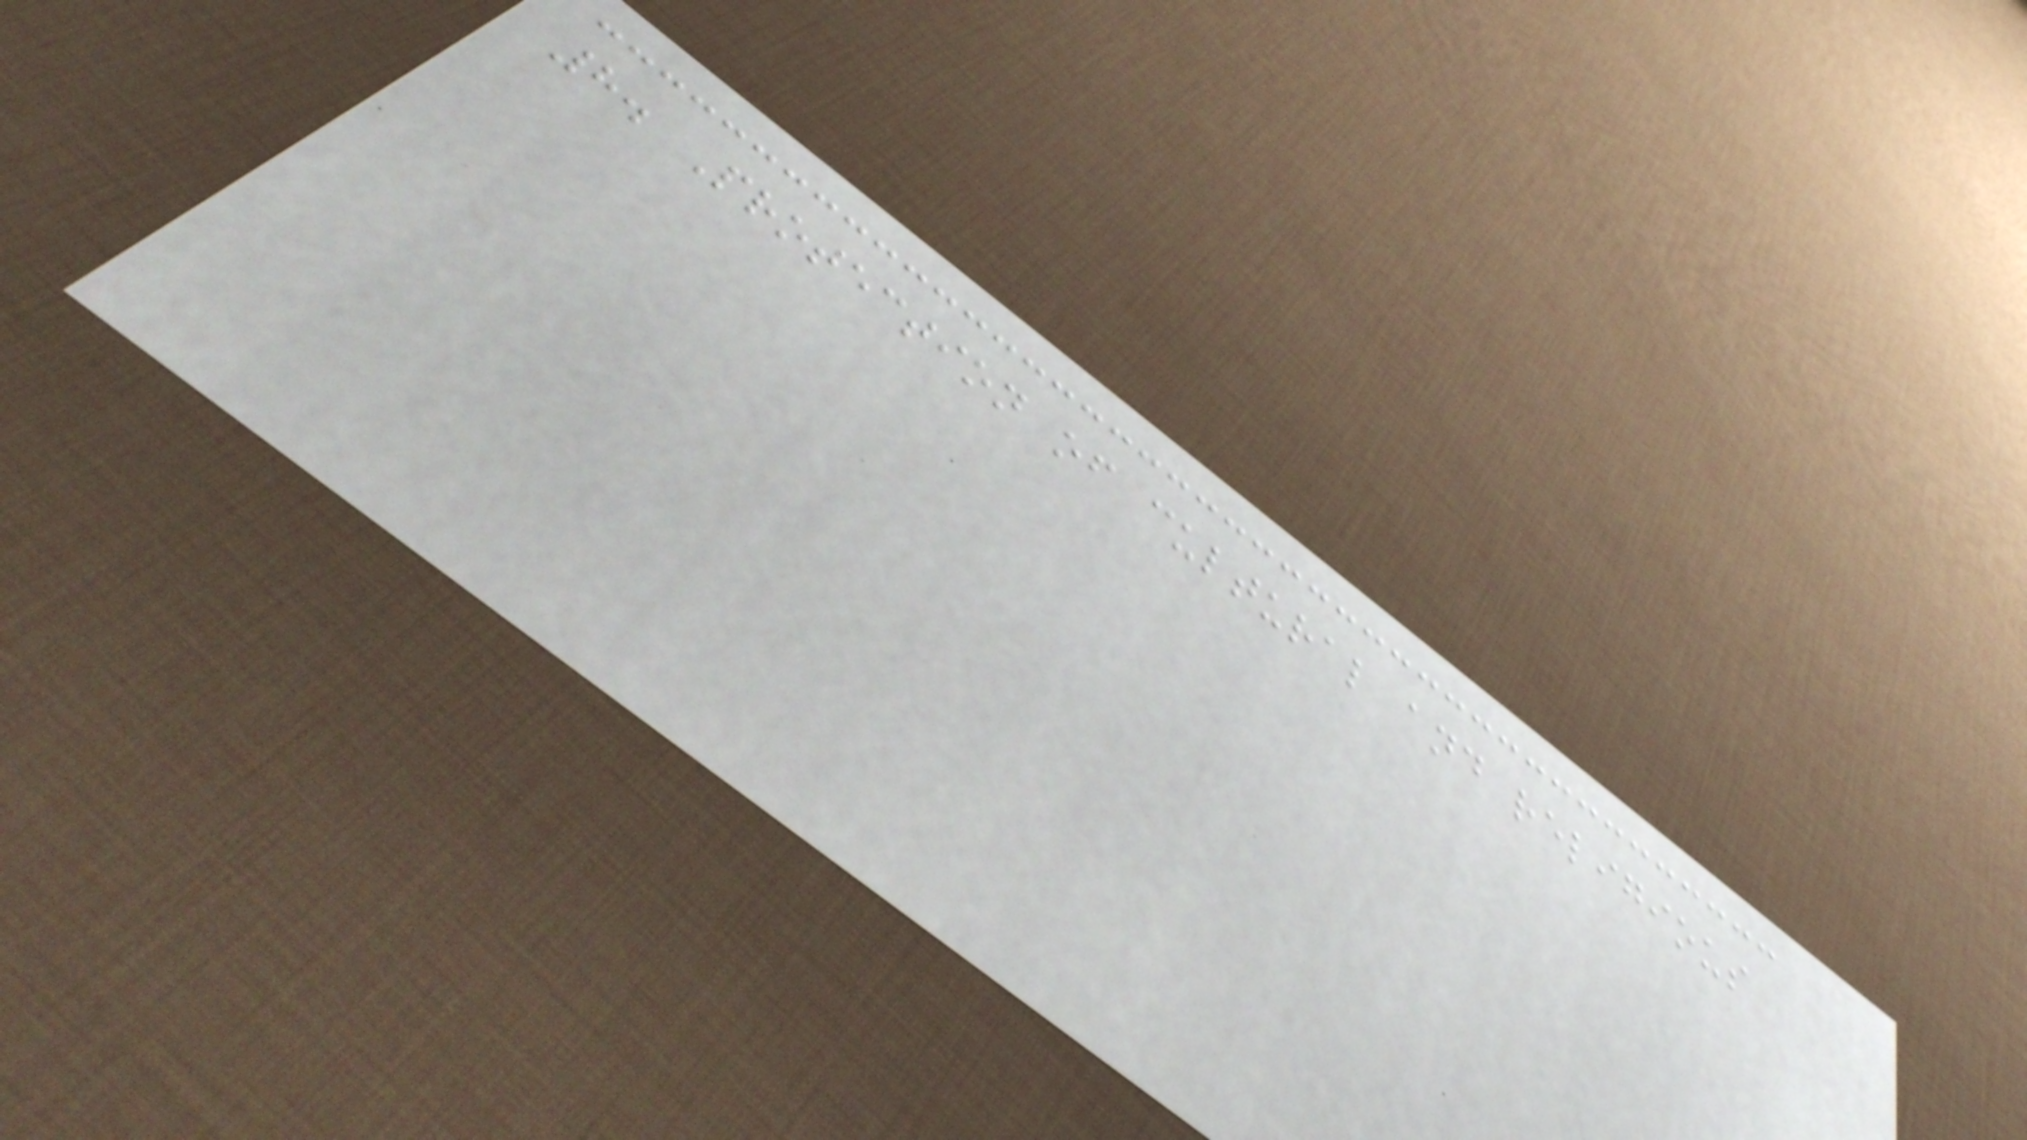8. Protection of cultural and religious
